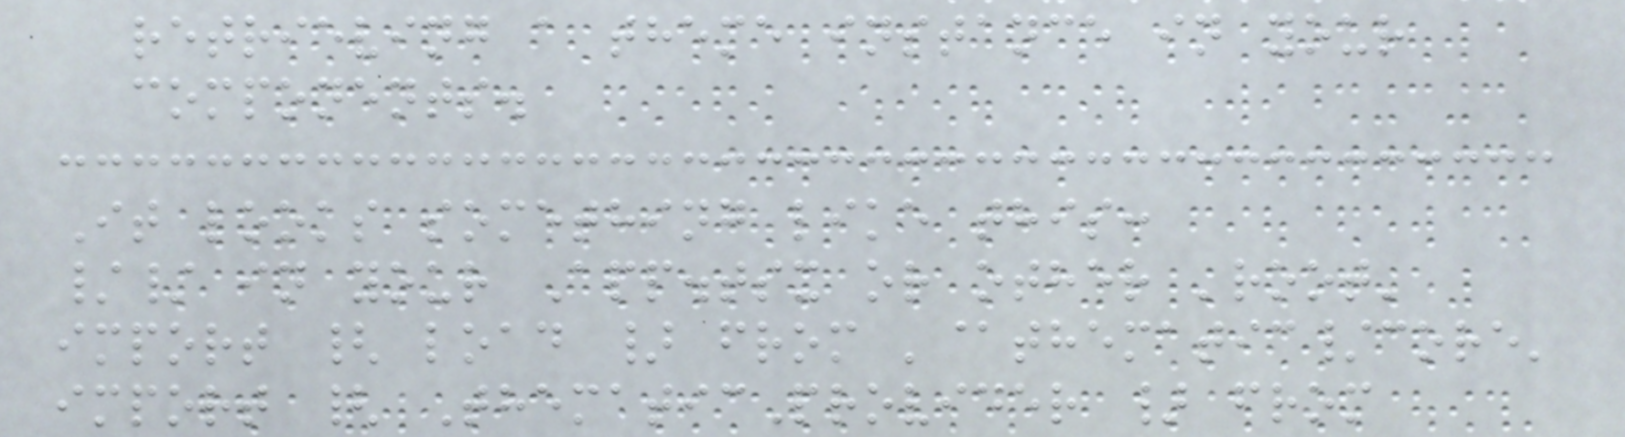retrieving a theme instance in your
components.
It looks something like this:
// in your App.tsx or other 'root'
import { load } from '@thematic/core'
import { ThematicProvider } from
